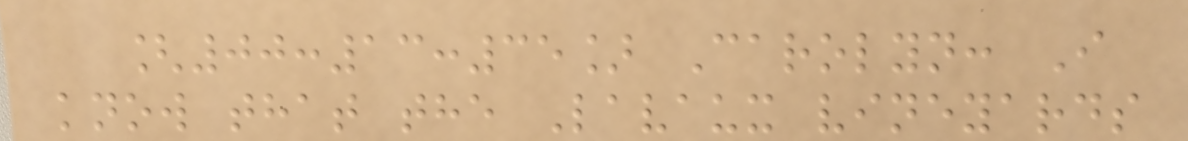[00:13:35] Carolyn: I
know that the Lavaux vineyards
